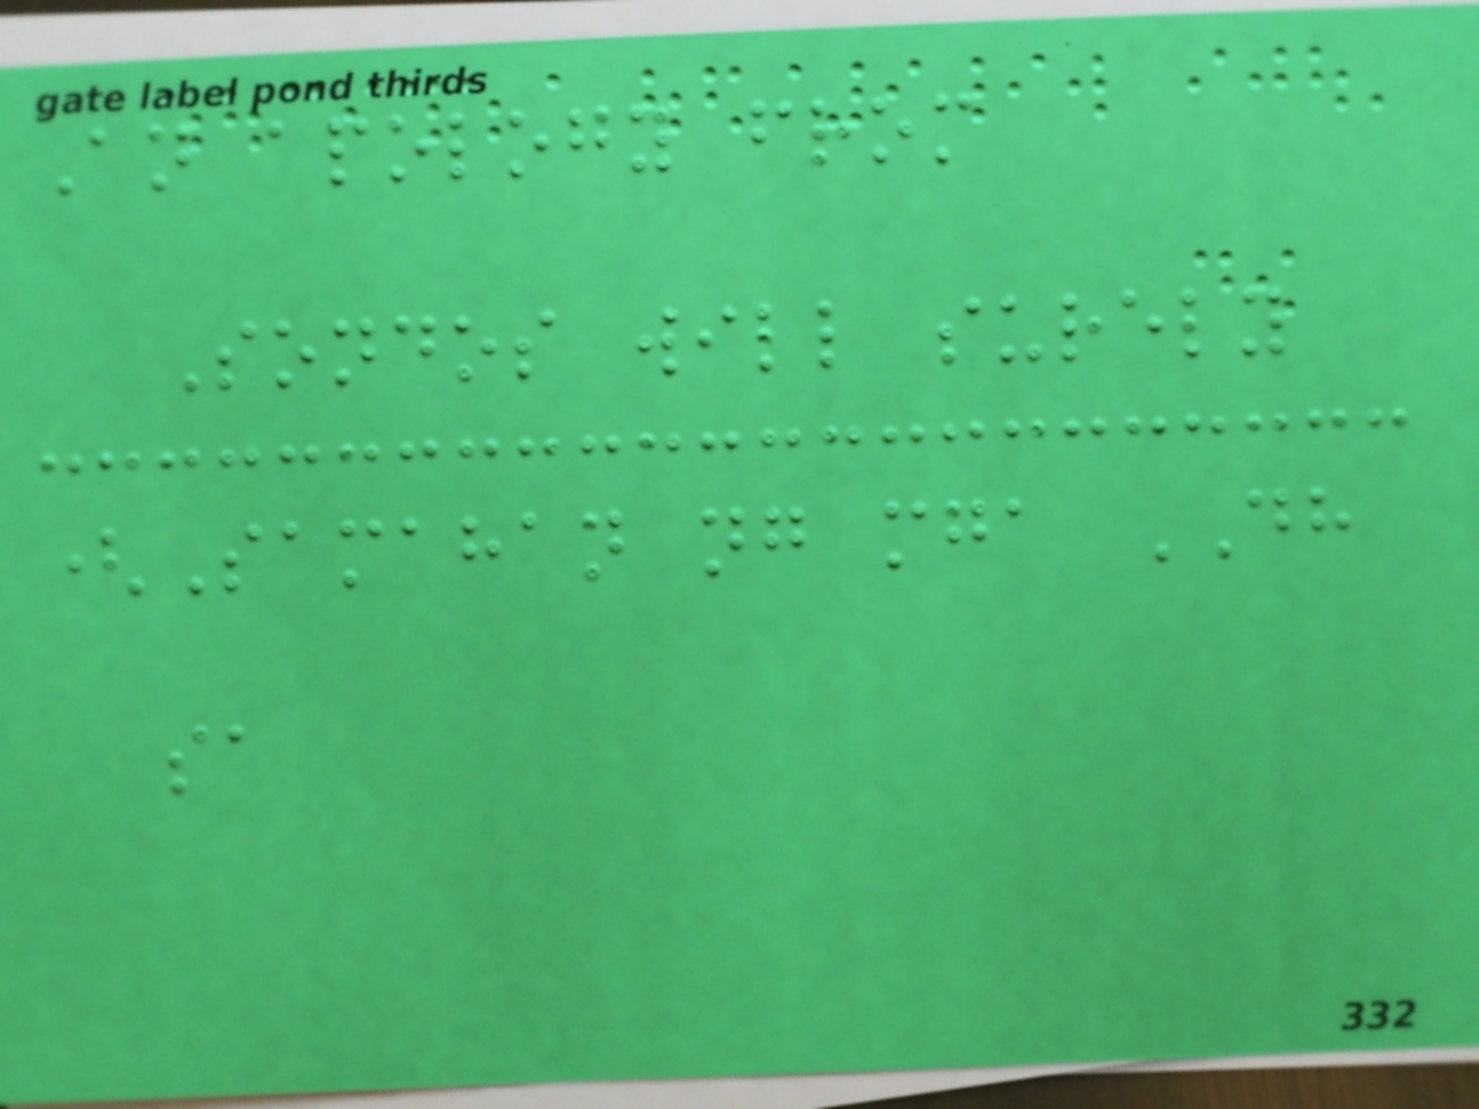An apology from
Sondos will surely
(Samahan ng mga DH
sa
